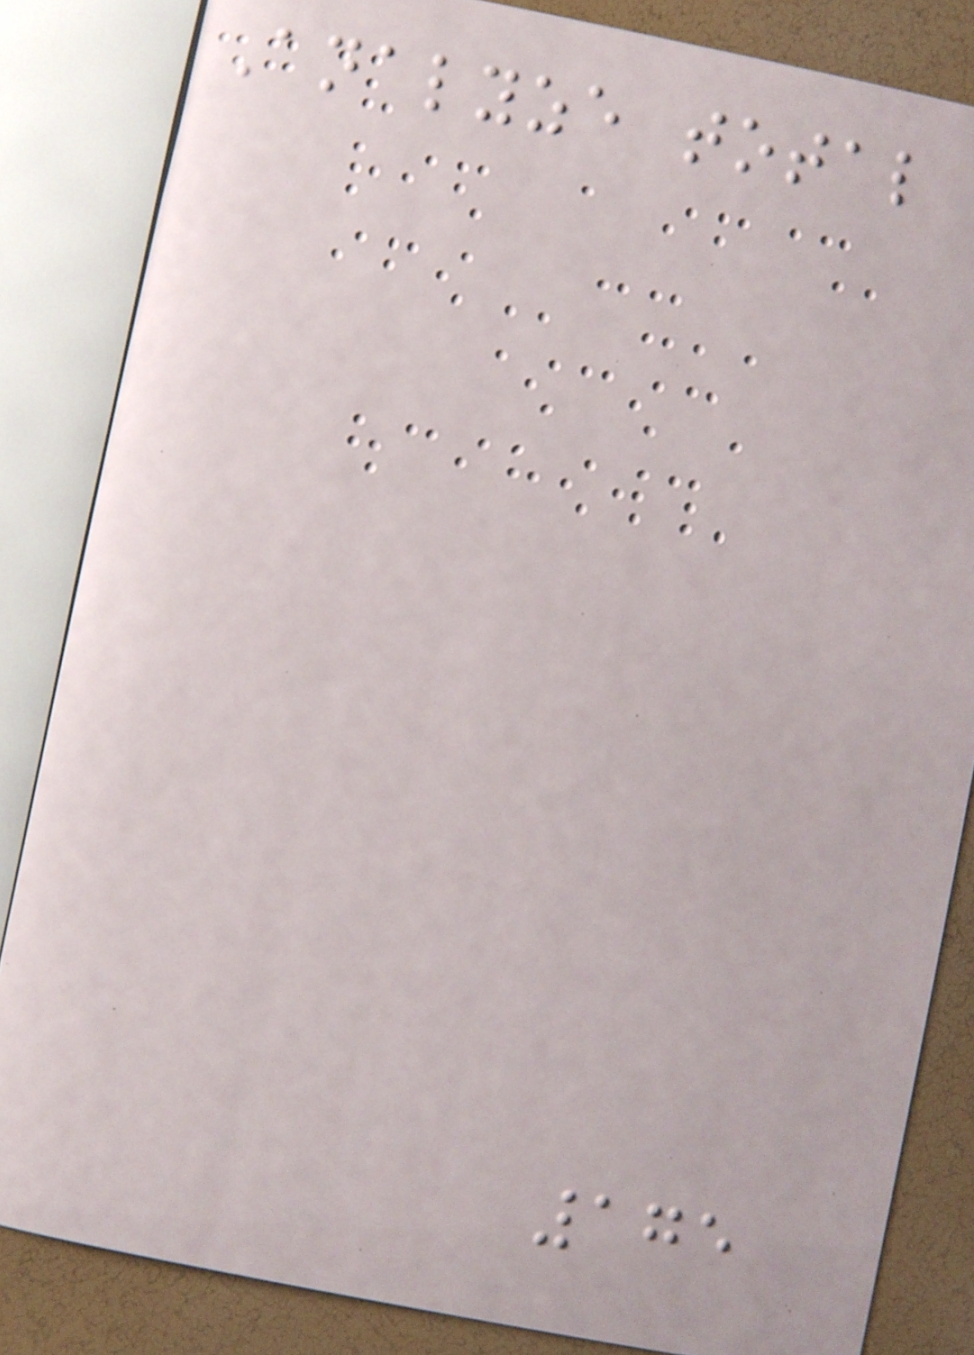Analyze total
175
